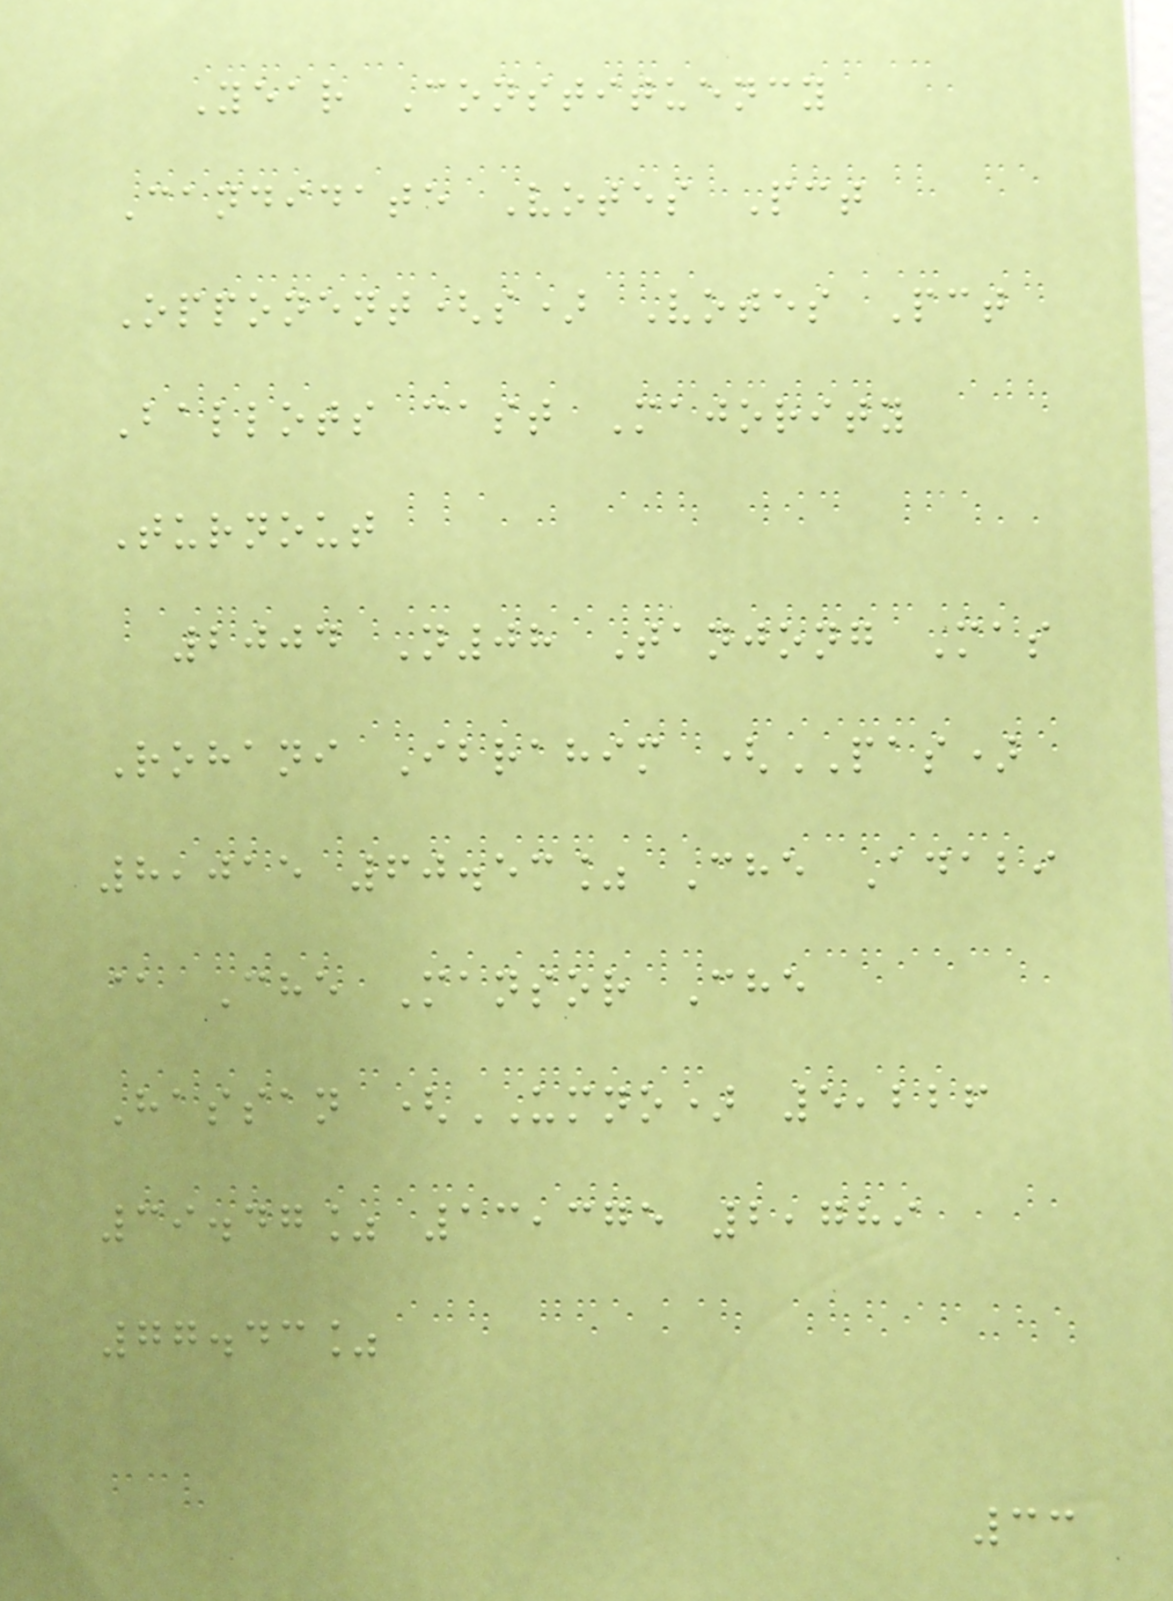Year Constituency
Candidate Votes Pct
Opponent(s) Votes Pct
Ballots cast Majority
Turnout
2004 N08 Tanjong Mas
Rohani Ibrahim (PAS)
8,015 60.53% Che Adabi
@ Che Mansor Che
Hassan (UMNO) 5,226
39.47% 13,375 2,789
77.43%
33
